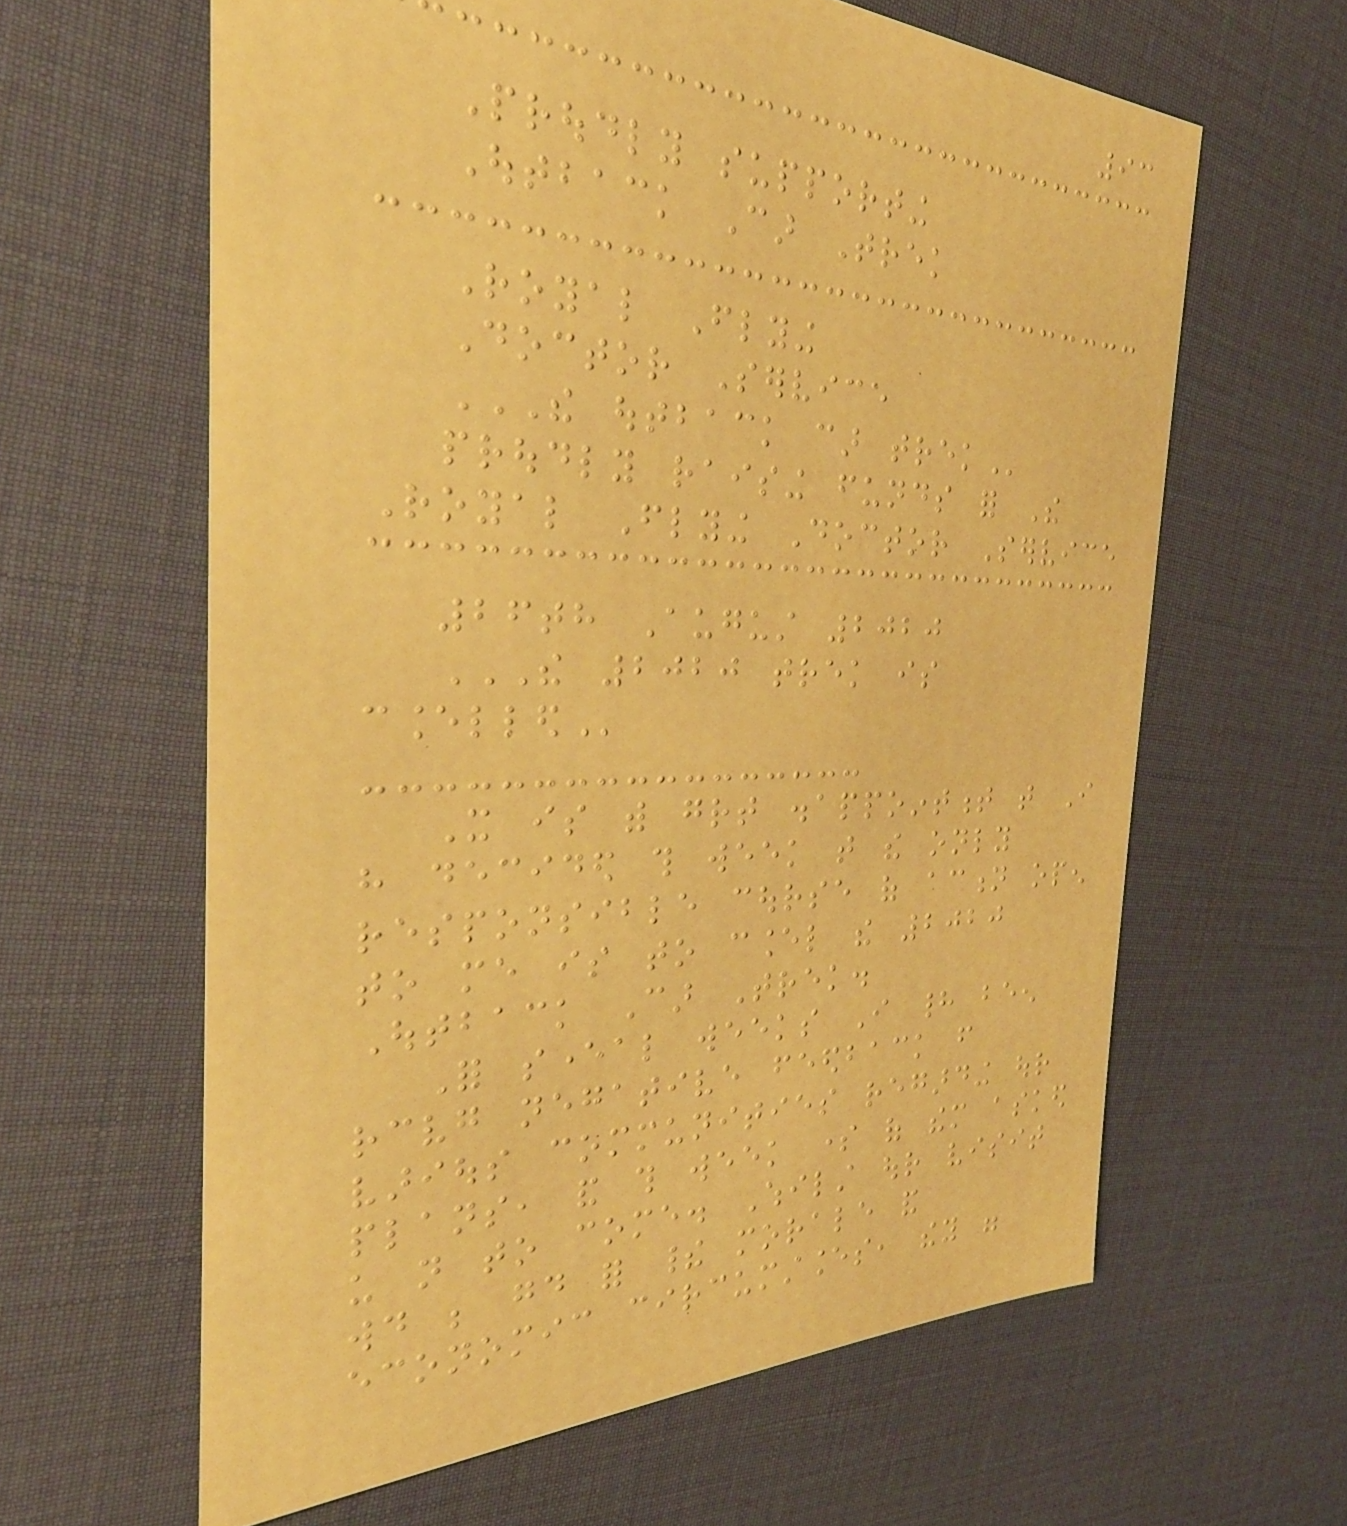93
Proudly supporting
Outback Car Trek
Royal Flying
Doctor Service
THE OUTBACK CAR TREK
proudly raising funds for The
Royal Flying Doctor Service
26th August 2020
THE 2020 TREK IS
CANCELLED
It is with great disappointment that I
have decided this week that the only
responsible course of action open
to me is to cancel the 2020
Outback Car Trek.
For several weeks I had been
receiving negative feedback from
various communities regarding our
plans, and this week some of them asked
us not to come. Whilst our visit
would be good for their morale and
economic circumstances, they were
